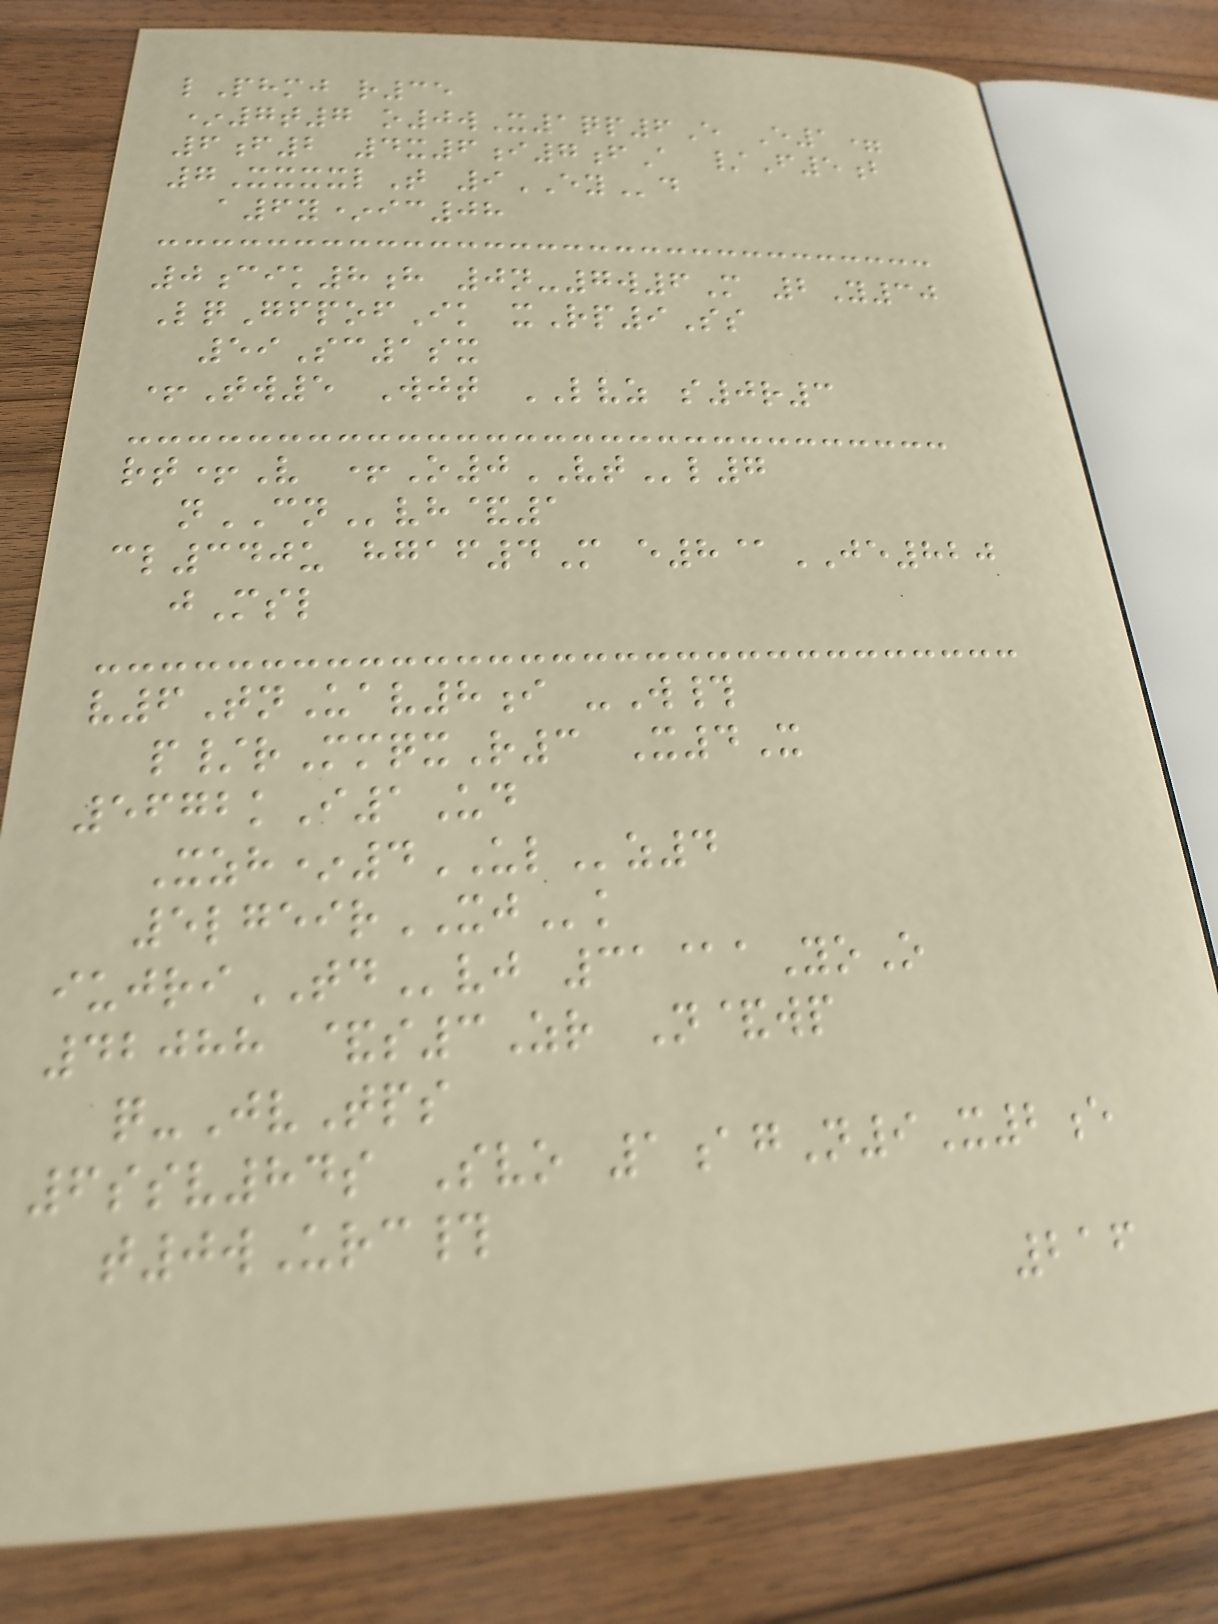lPhmj r35
*7t7 o0wX1qp6E E1=
6f2 4x6i7fA /F5b
7XxxxlT 9EYd
a6y*ic08
0cik8h 0n-7w6M 2Y30
LqGfpofIk xRp9Ss
59Sc1sx
+Tw5 Wjt LVZ s0r3
rt+V +O0VTl7
nCNvh&1
cl340u hgaf4M e8@JE820
jMsl
v6TnUav8i -W#
p/rMmqxR3 X4X
5672kI1Ud
Xzh*4ULz4
5lgeirXJk
iujriTDvj 31@aYoO
42088 &s3Zr N&wp
q-JvTps
6ssv84s Svo 1agN9X2e
t0wUrc#
216
